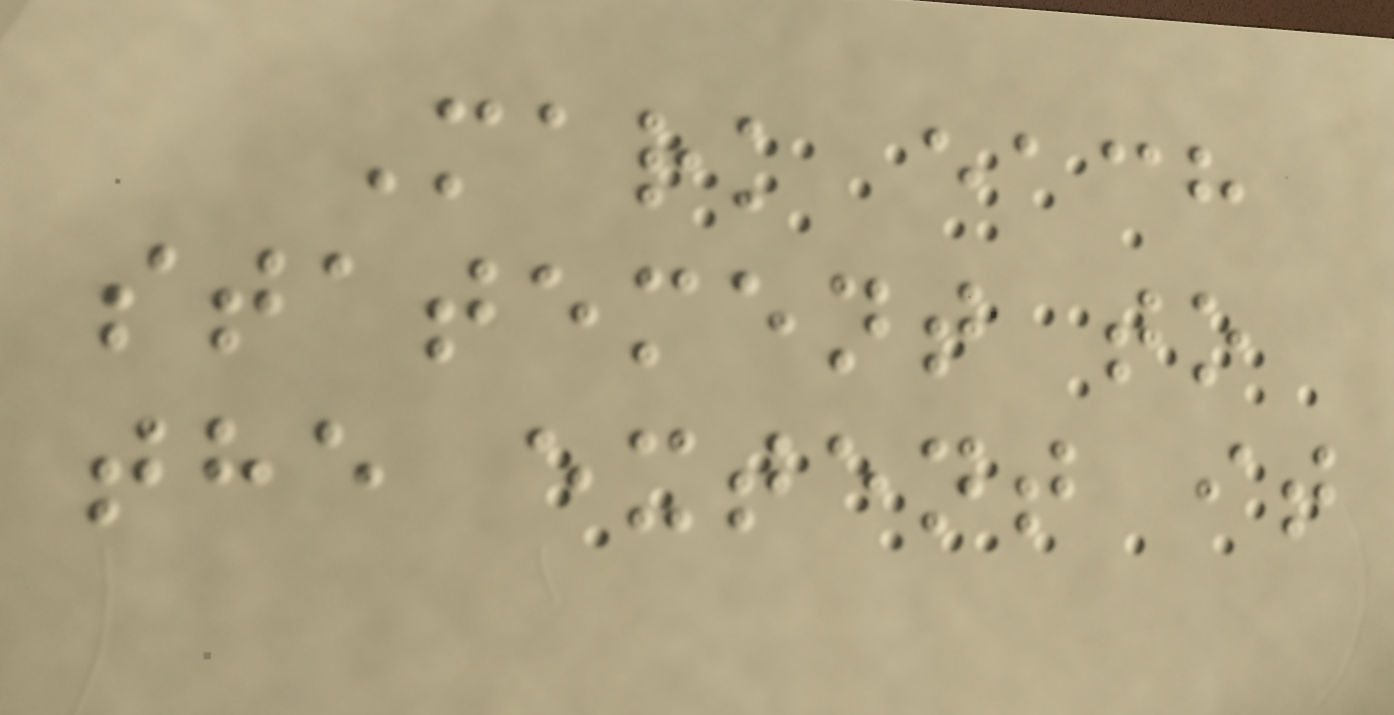Mark each
statement to
the extent it
